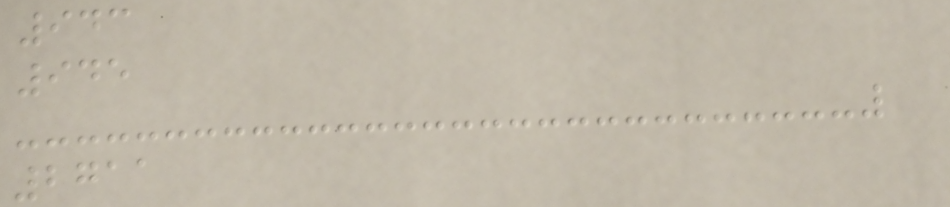943
945
2711
